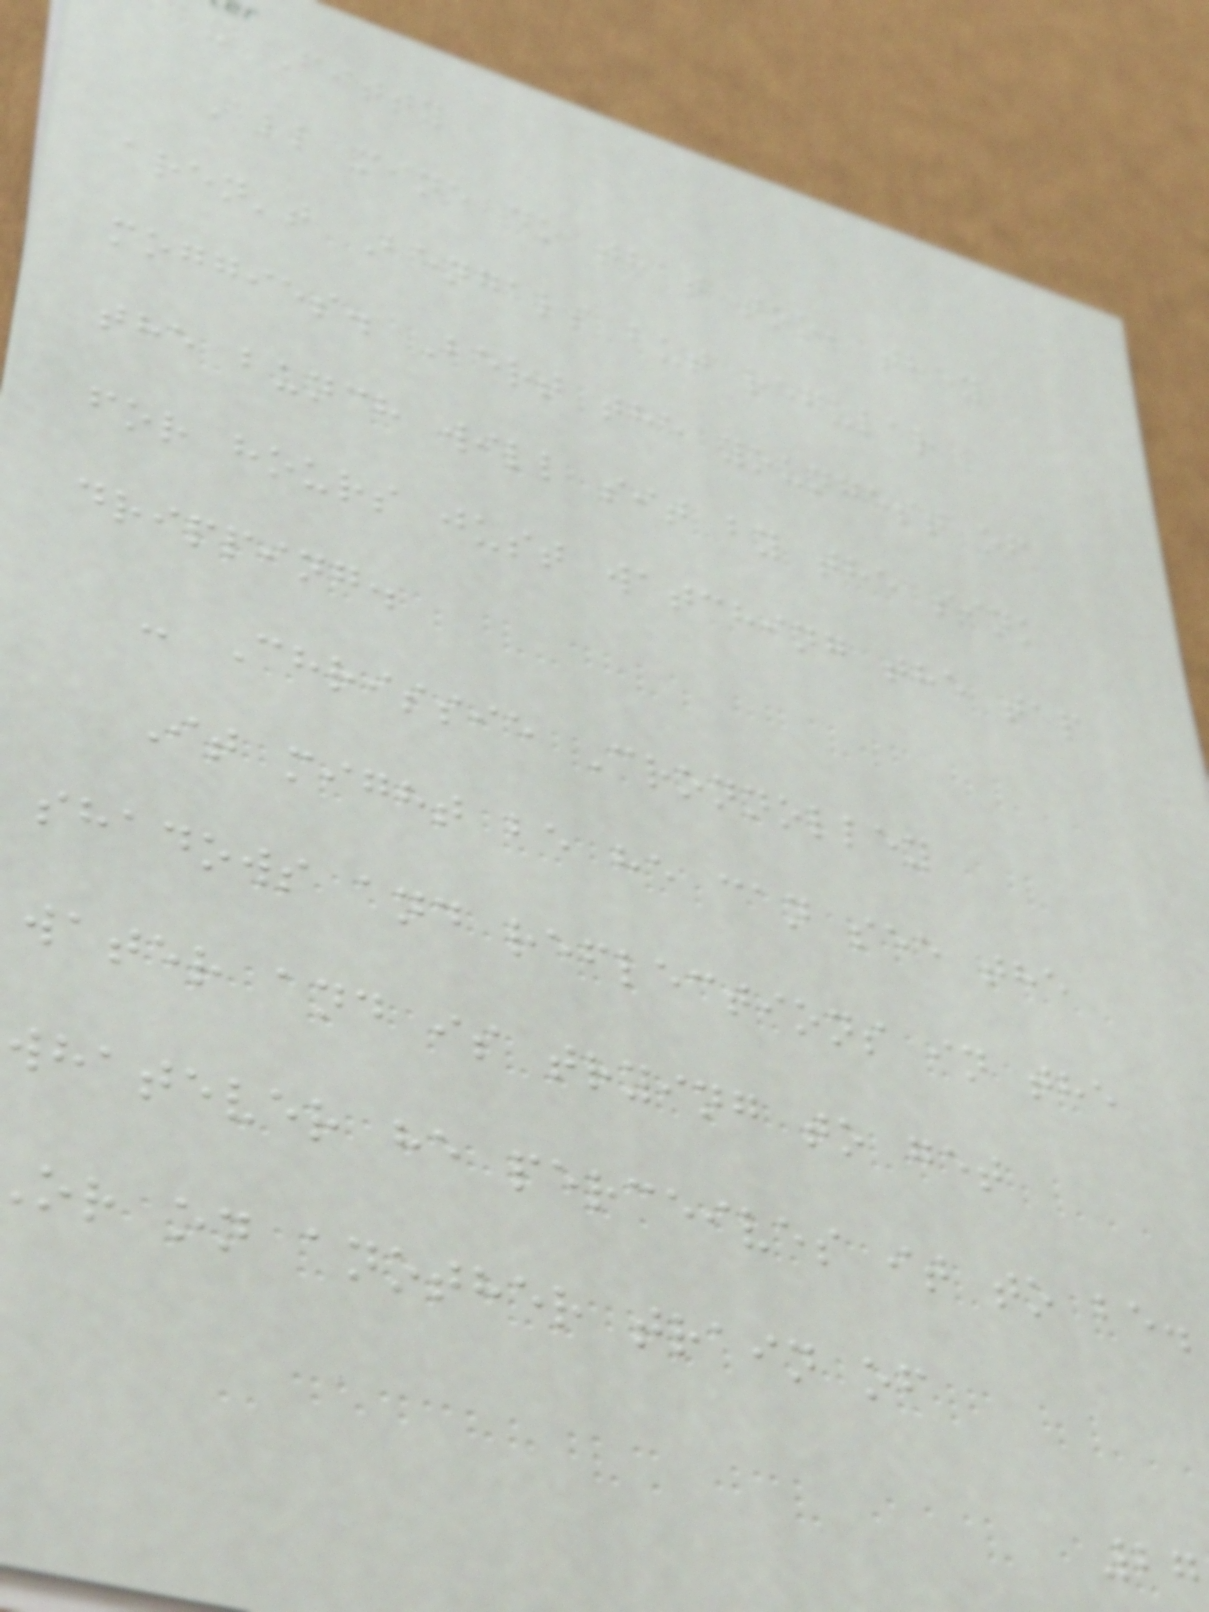- Fitty
All mine do that too, they
aren't Bengals but regular
moggies. Bert the youngest of
the bunch will sit by the sink
for hours just watching the tap
dripping.
- Chrissie Cronnolley
It might be he can see the
shadows and reflections in the
water and is trying to get
whatever he perceives it to be.
or on another train of
